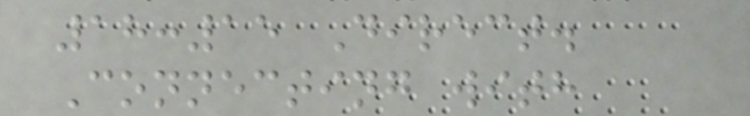18:15 Direct.
Connecting with
